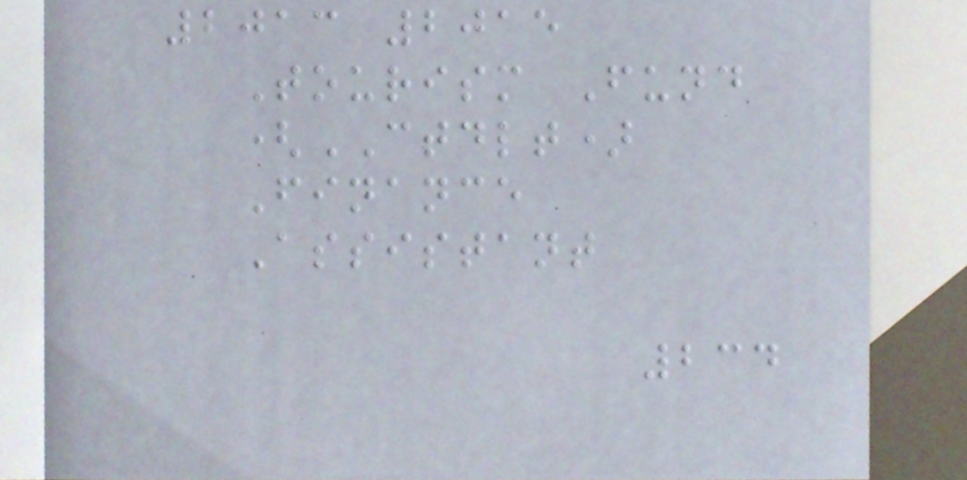2013 2015
Tourism Fund
(CTDLT)
Finance
Assistant
234
